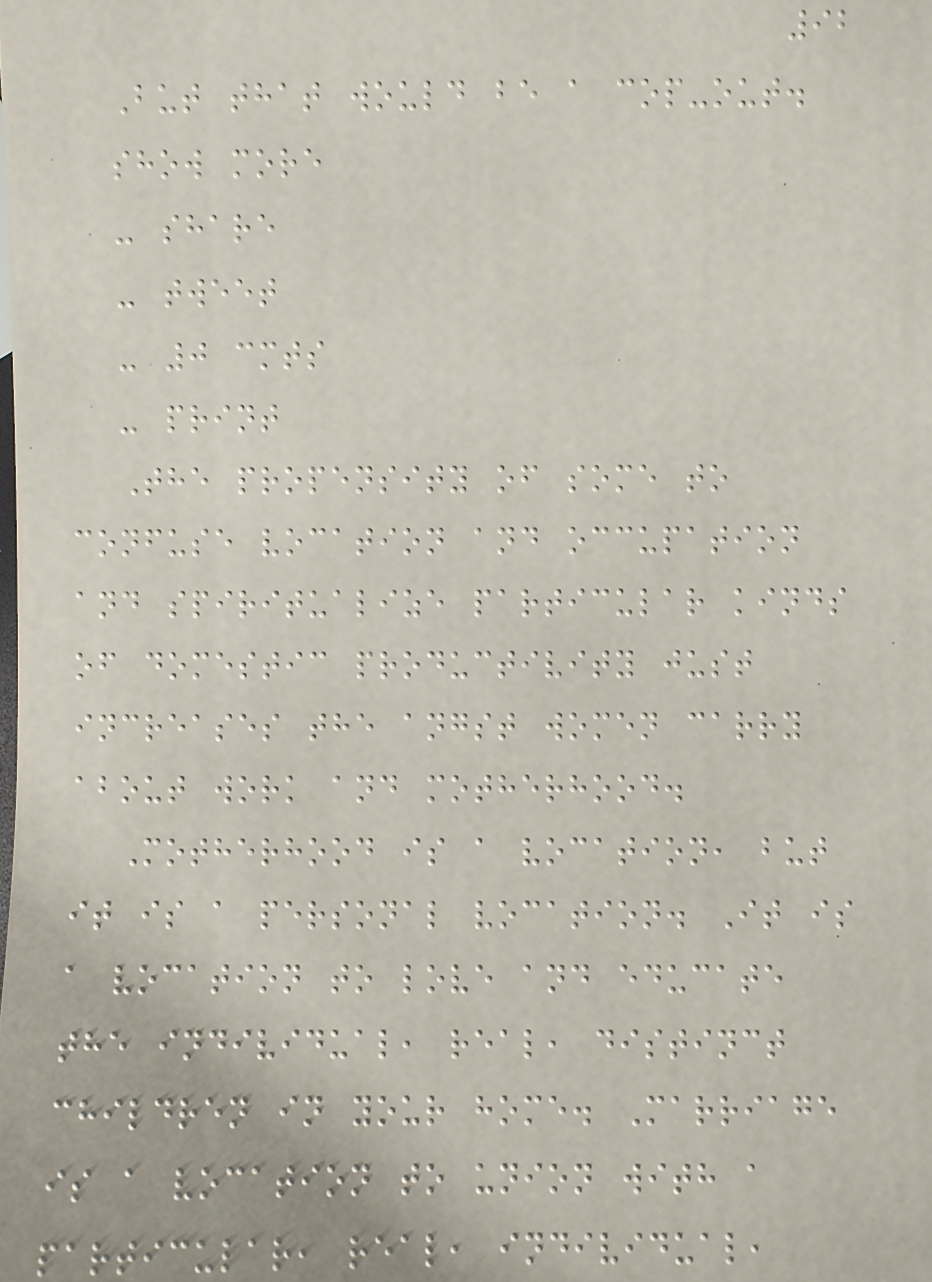92
But that would be a cop-out.
show more
- share
- tweet
- 0 cmts
- print
The propensity of some to
confuse vocation and occupation
and spiritualize particular kinds
of domestic productivity just
increases the angst women carry
about work and motherhood.
Motherhood is a vocation, but
it is a personal vocation. It is
a vocation to love and educate
the individual, real, distinct
children in your home. Marriage
is a vocation to union with a
particular, real, individual,
